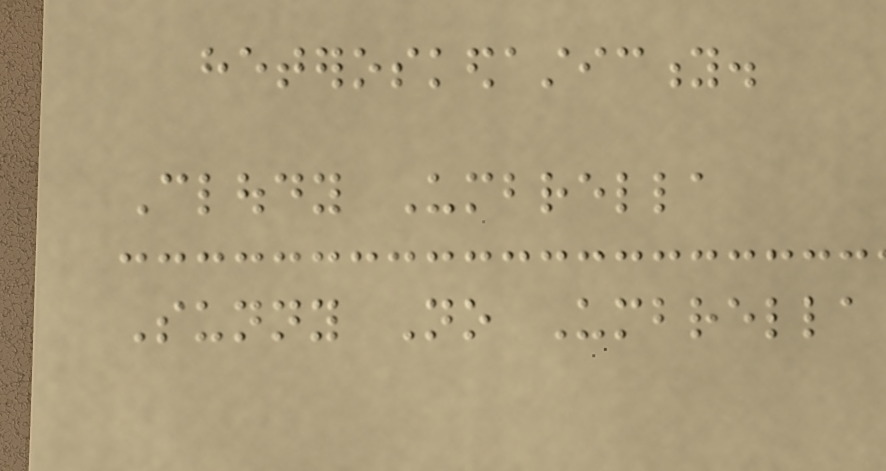heteroskedasticity.
Cloudy Umbrella
Sunny No Umbrella
